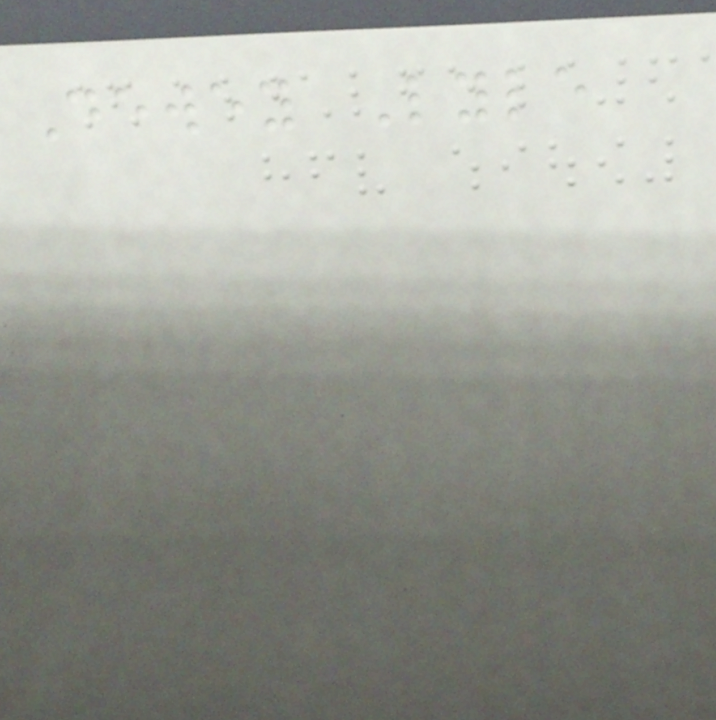Dewey Lyle
